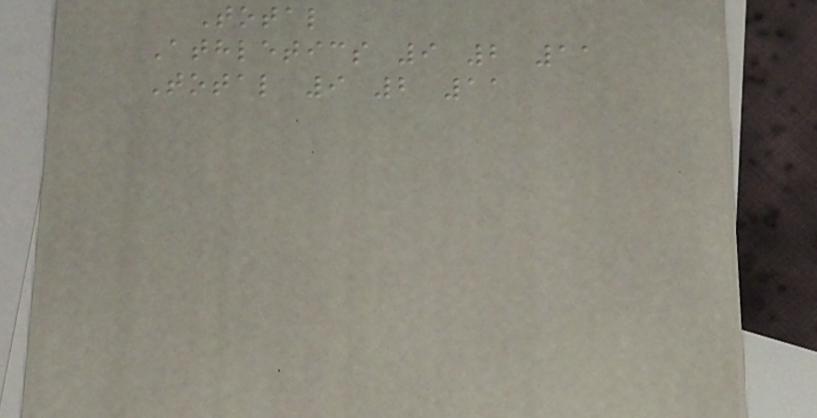Total
Athletics 9 2 11
Total 9 2 11
